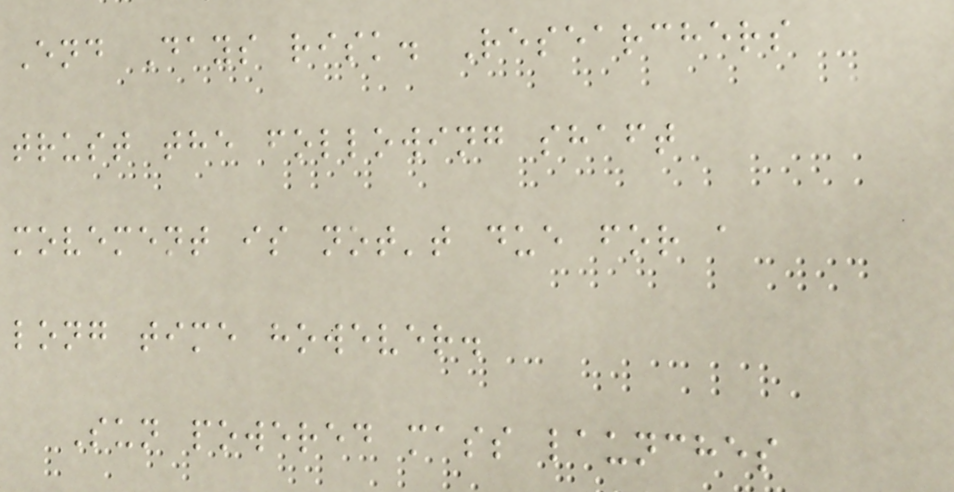End Days risk. Researchers
trust the following shaft
movement is not't due for a
long time however.
Sun powered mass launches
